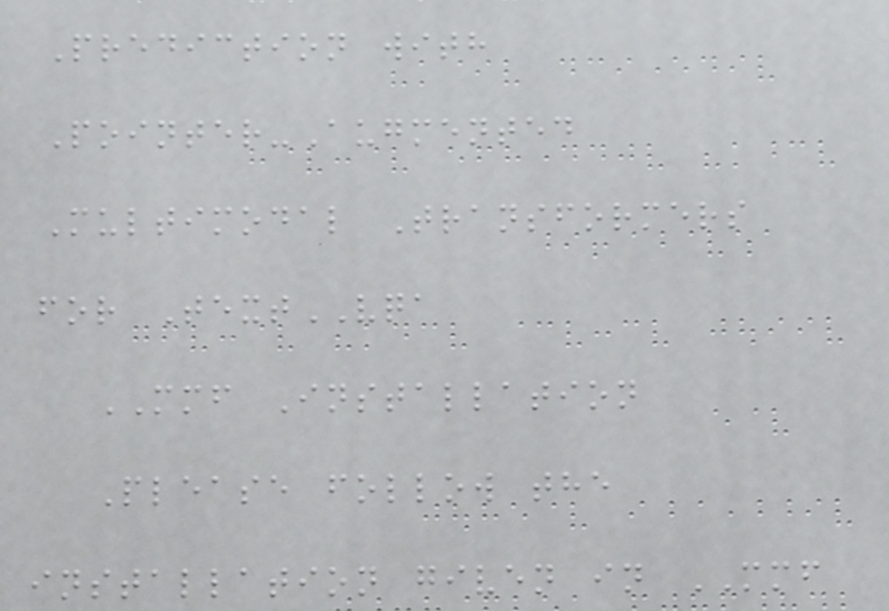Prediction with
Pointer-Augmented
Multimodal Transformers
for TextVQA
MMF Installation
Please follow the
installation given in MMF
